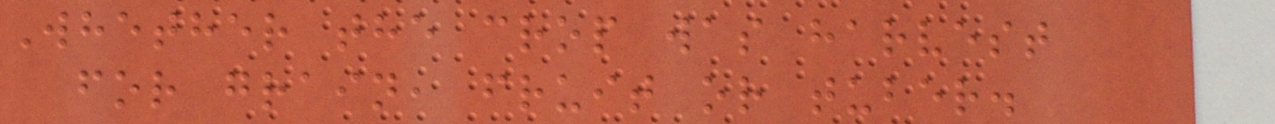Whether the crop was harvest
for grain, fruit or tuber.
